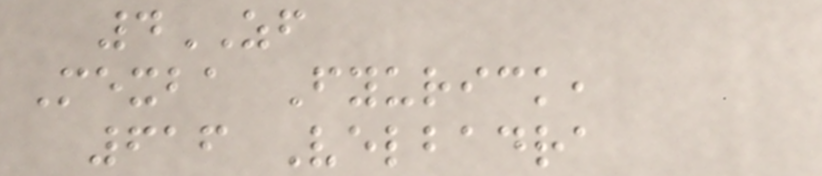4ZF
Mexba Fyurick,
616 Velbadra
